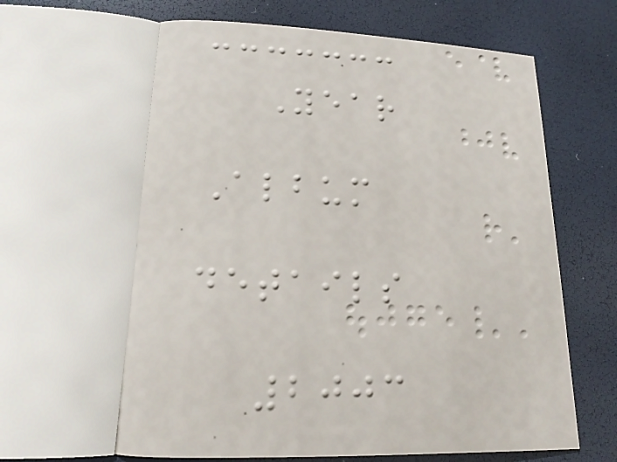Year
Album
details
2003
